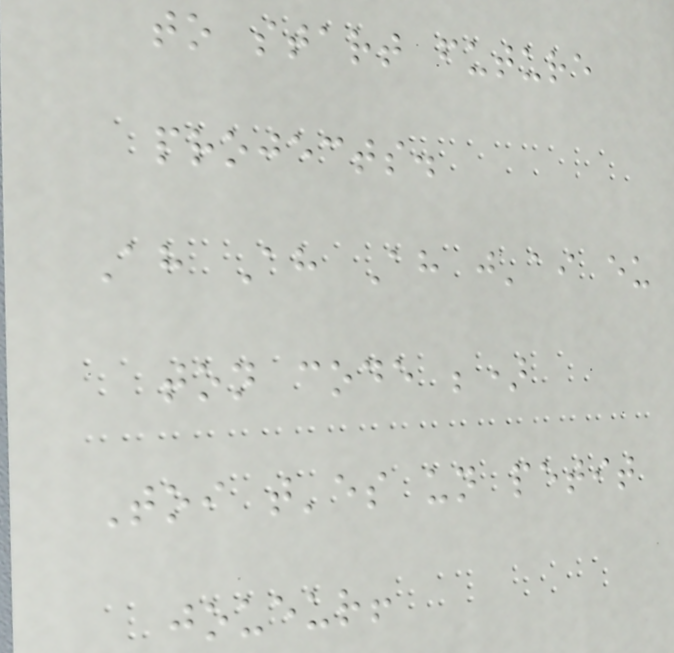to start future
projects.
Ah Ah Ah j'ai eu
ton code ;)
Toi t'es un petit
joueur!
